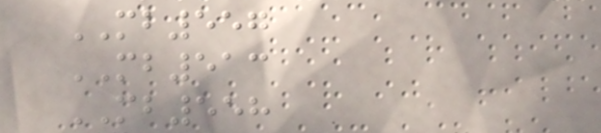MB557
MB513
MB558
